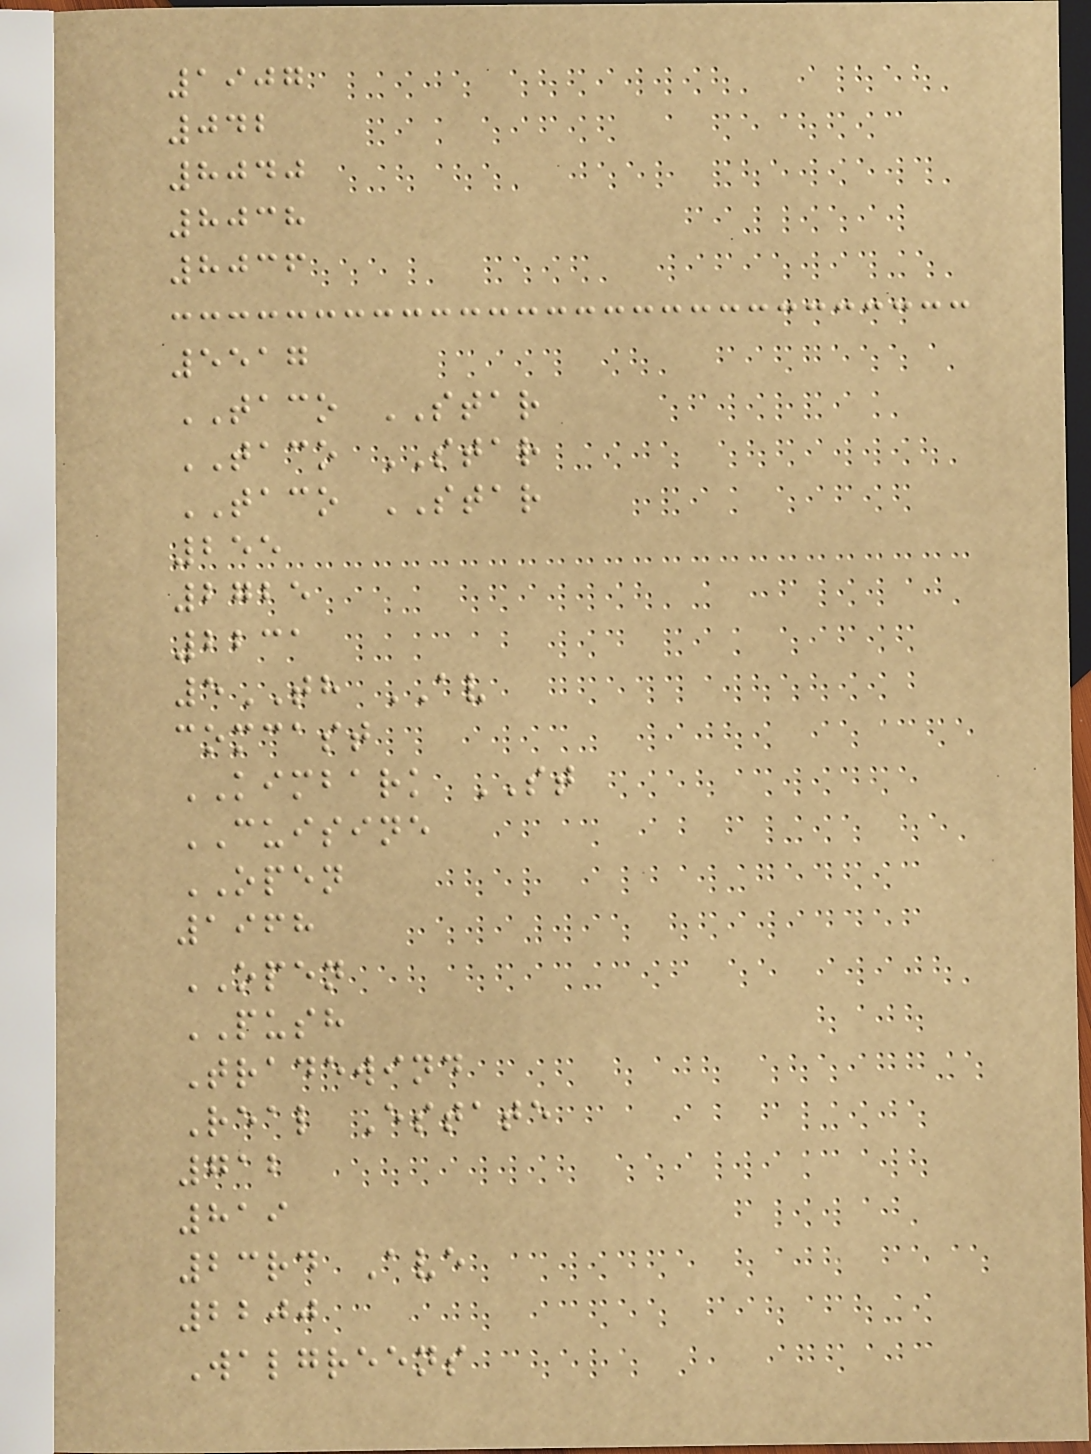1907
042
8040
8038
8036
5517
TACO STAR
TACO STAR
TACO STAR
255
2725
2231
5TH AV
comcast
KIMBARK ST
CUISINE
OPEN
1968
OPEN
PUSH
Tradewind
Real Estate
712
819
23rd Ave
2200
Walgreens
